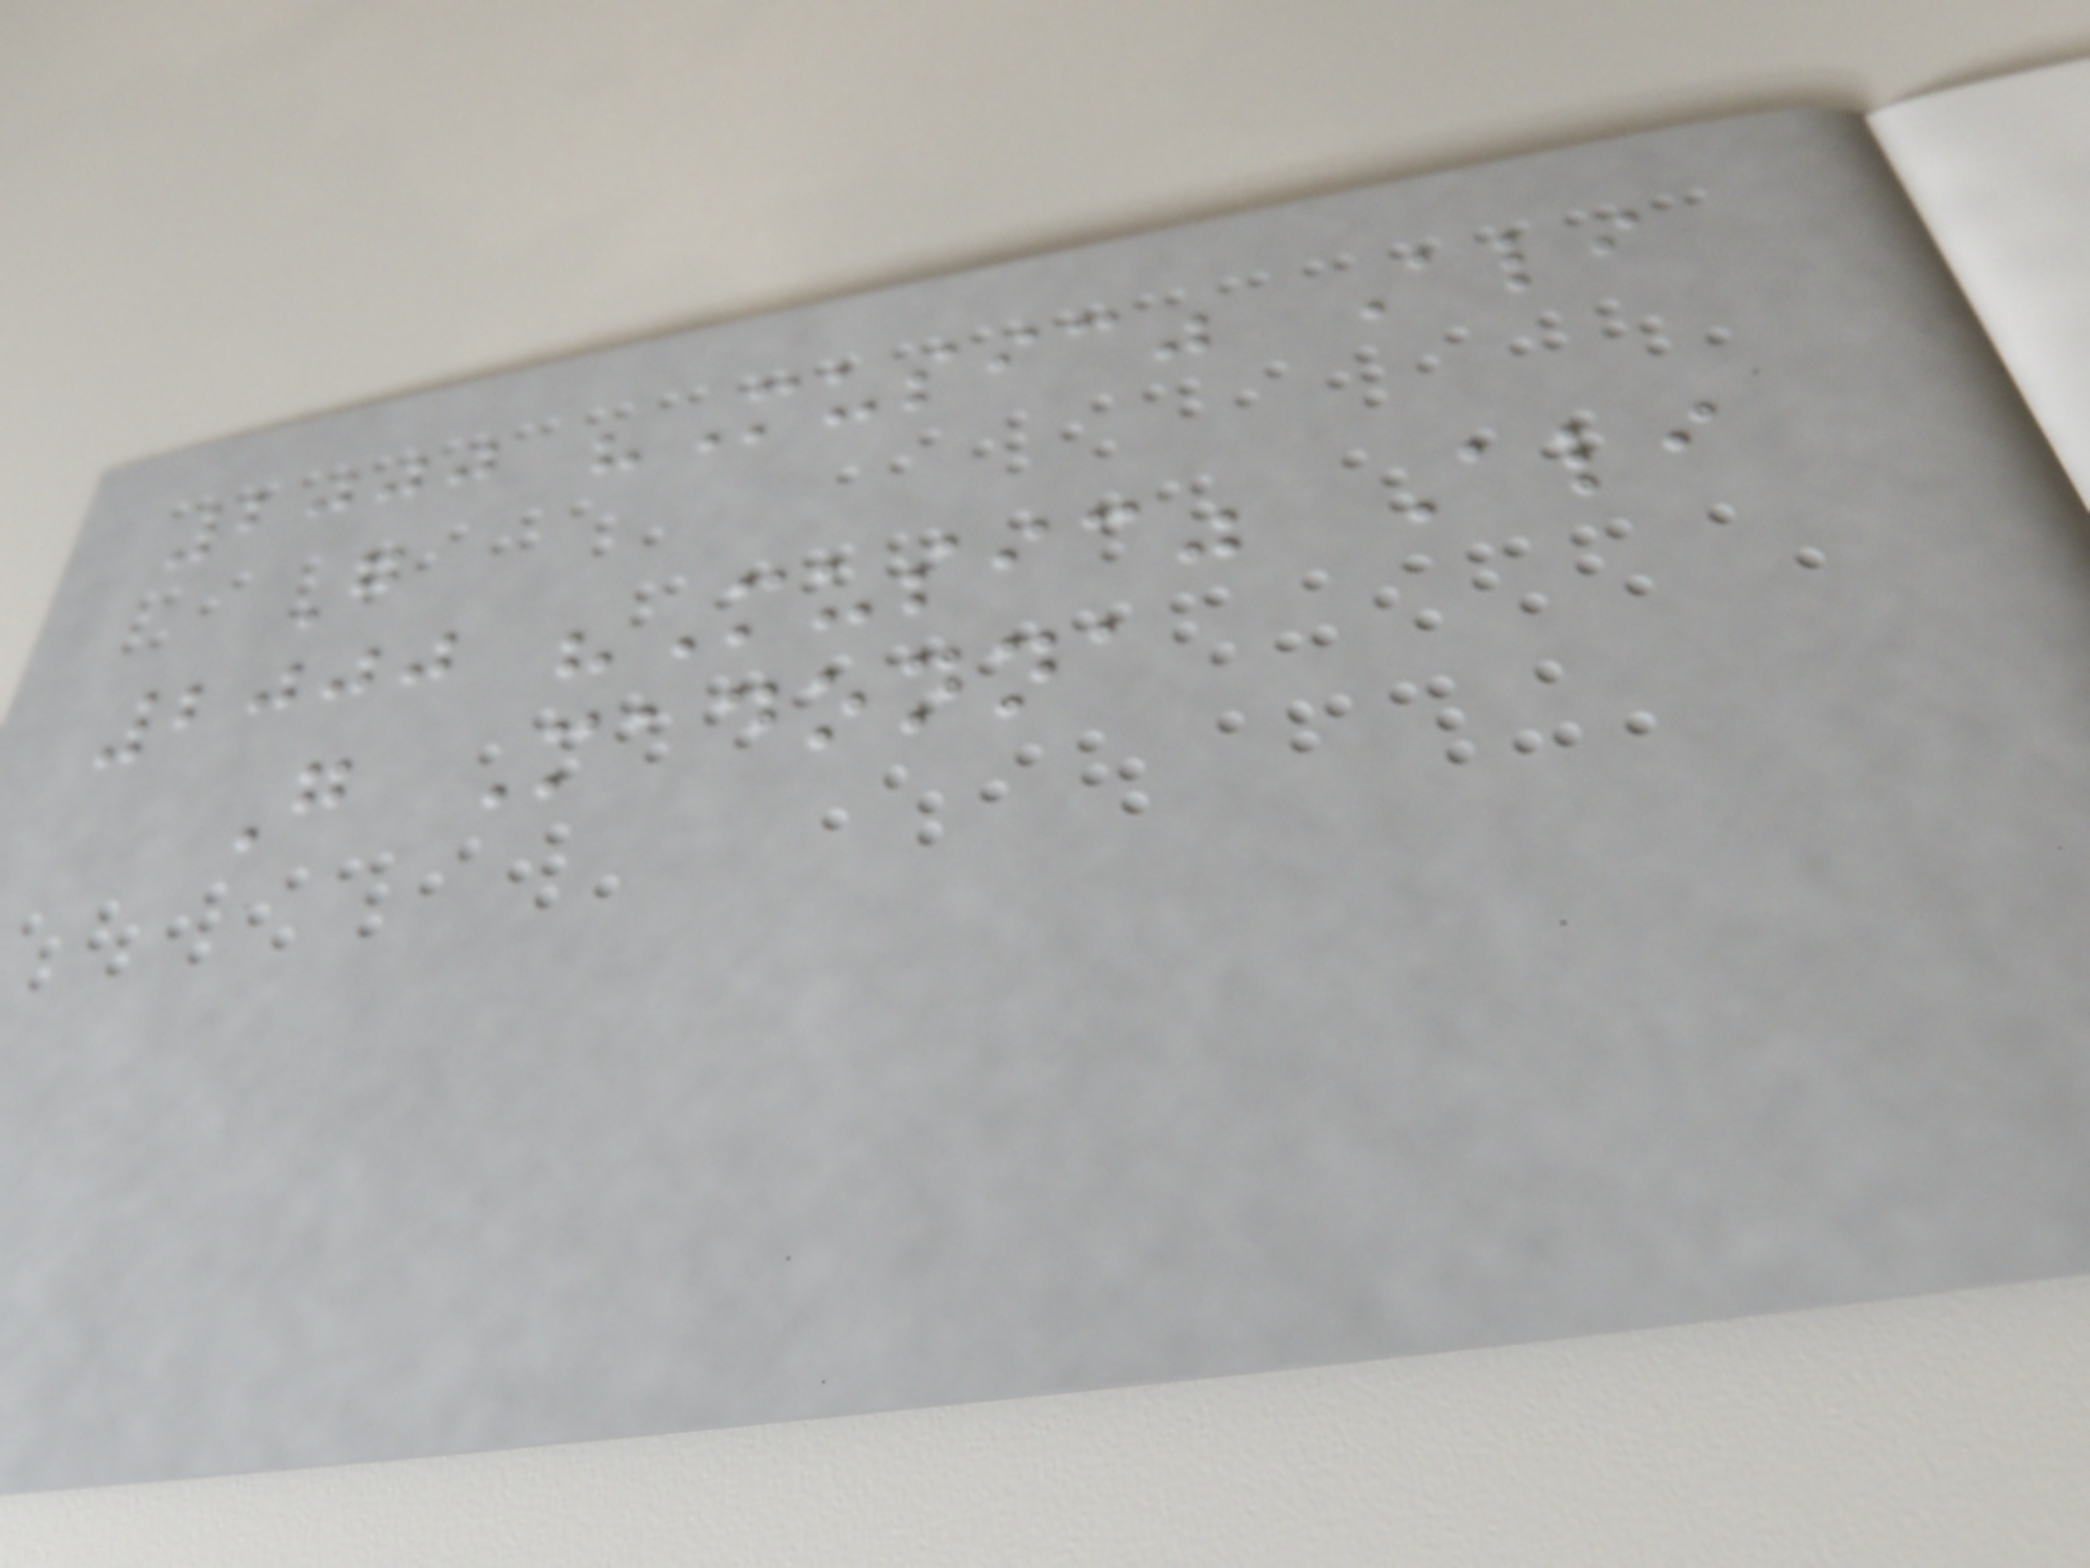2000 "Music" Ali
G
2000 "Music" Ali
G Madonna
